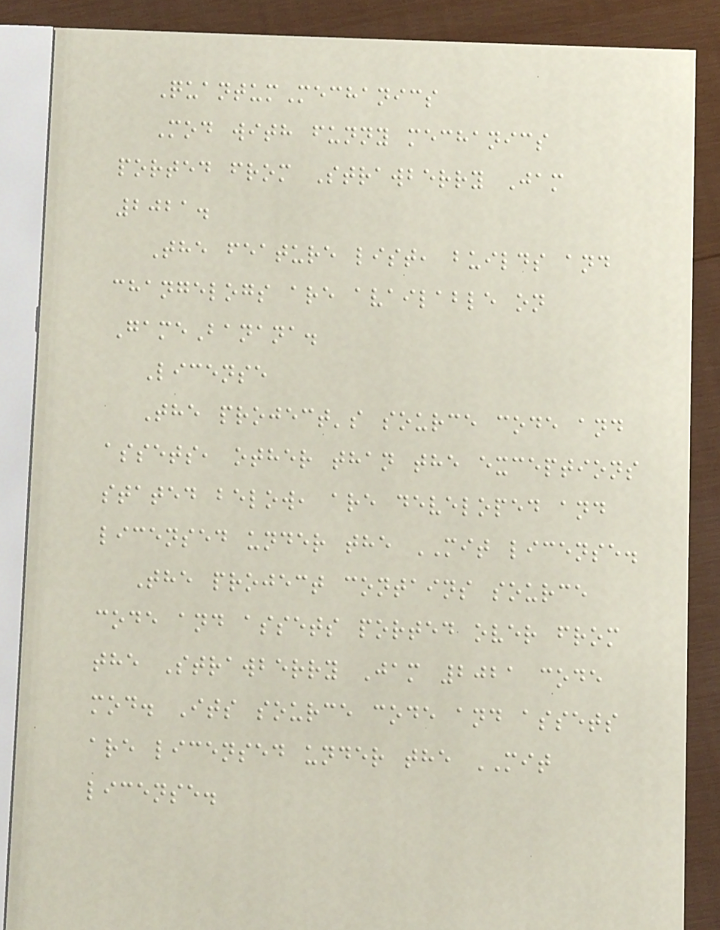QuantumMechanics
Mod with funny mechanics
ported from Strawberry Jam
2021.
The feature list, builds and
changelogs are available on
GameBanana.
License
The project's source code and
assets, other than the exceptions
stated below, are developed and
licensed under the MIT license.
The project contains source
code and assets ported over from
the Strawberry Jam 2021 code
mod. Its source code and assets
are licensed under the MIT
license.
